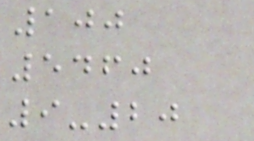100
5460
9-20
